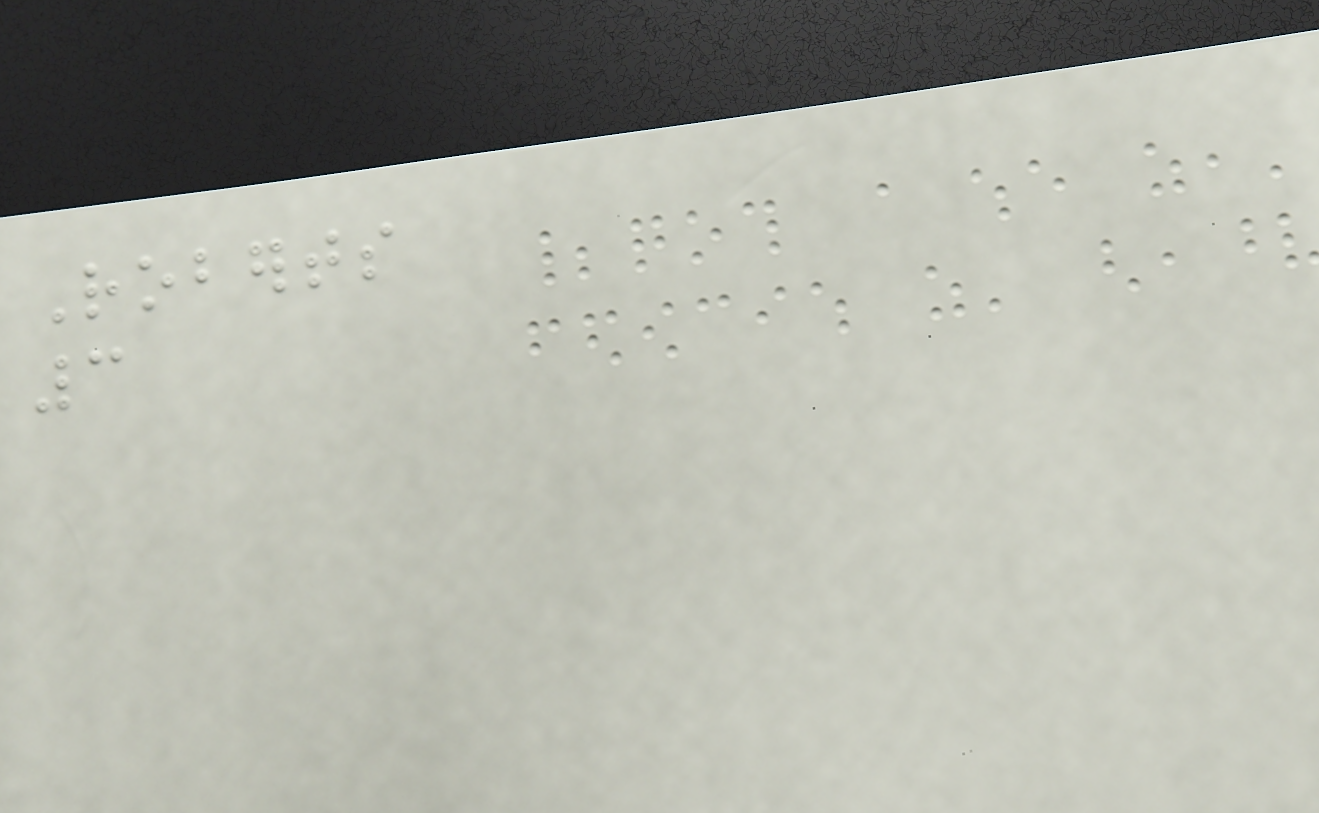Roberts
3
